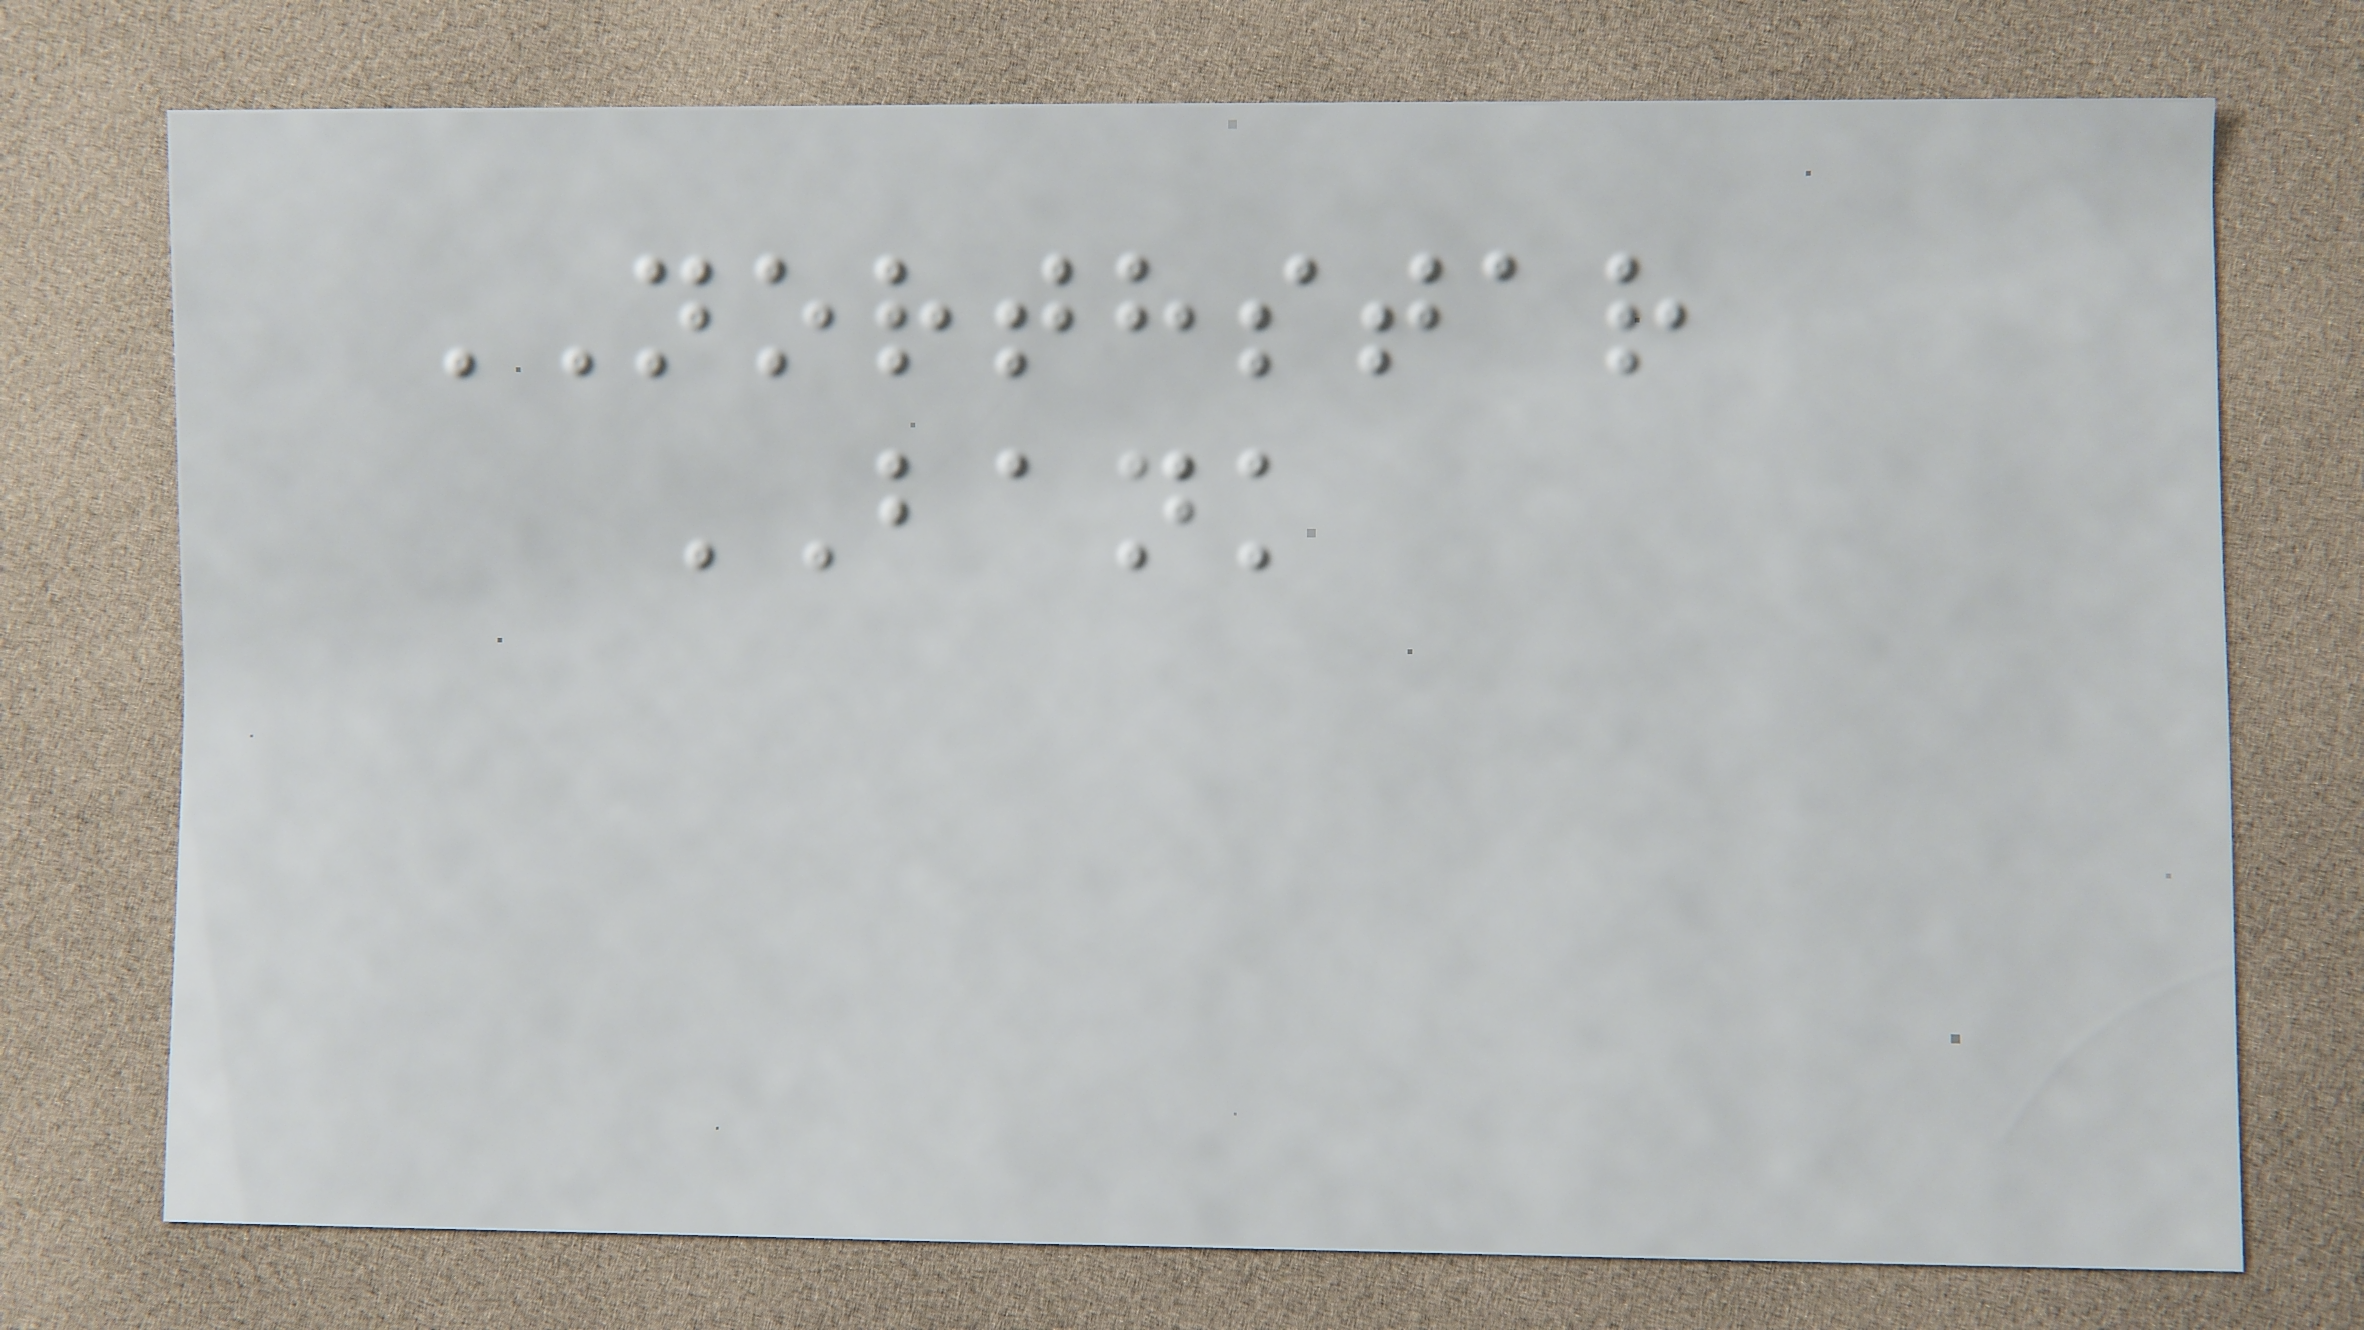NORTHSTAR
BANK
